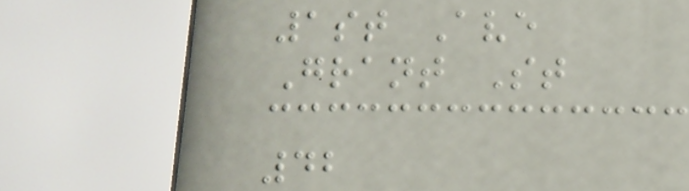1st Ave
Grant St
42
